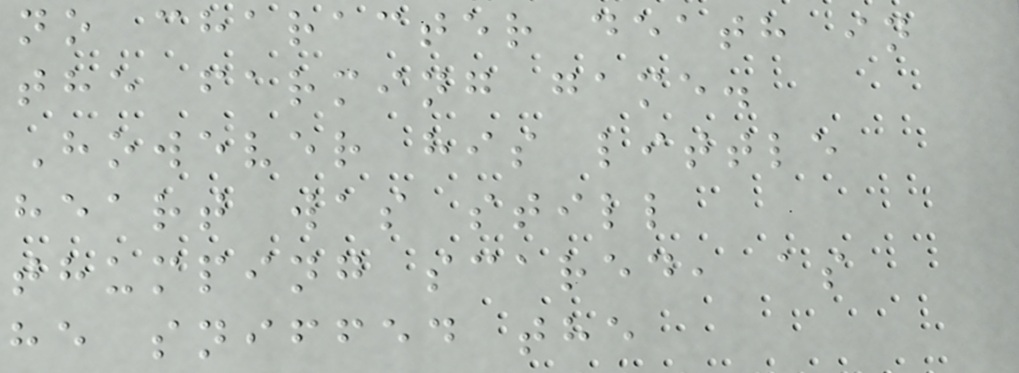no character death in
the farming game.
However his little
heart was still
thumping scared, as
he sniffed the
